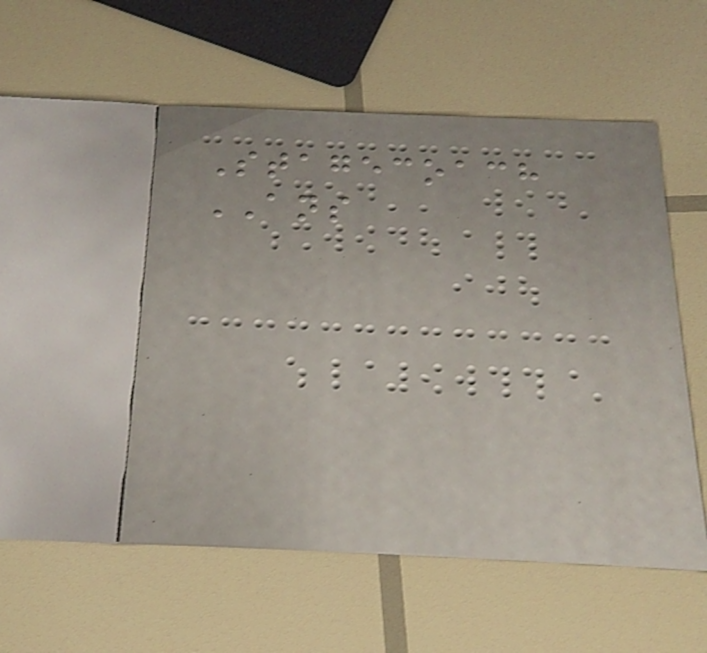Stagecoach
ANS
